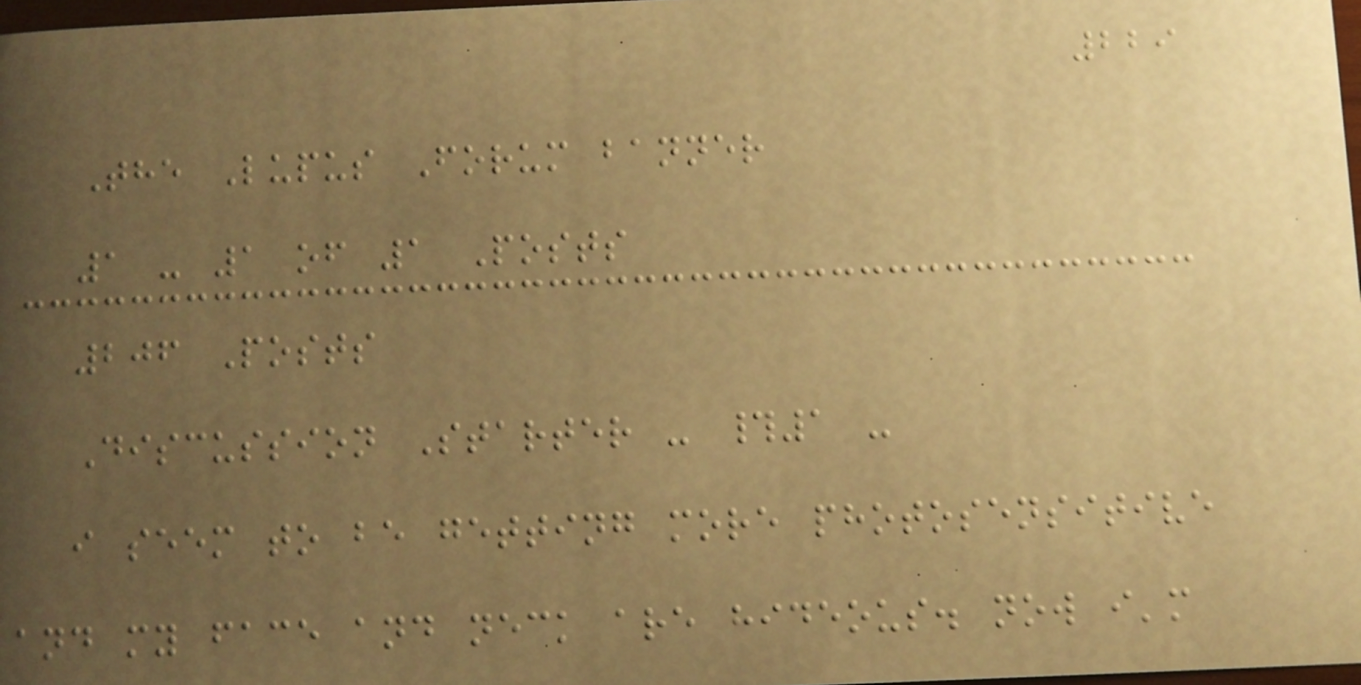229
The Lupus Forum banner
1 - 1 of 1 Posts
206 Posts
Discussion Starter - #1 -
i seem to be getting more photosensitive
and my face and neck are hideous. now i'm
